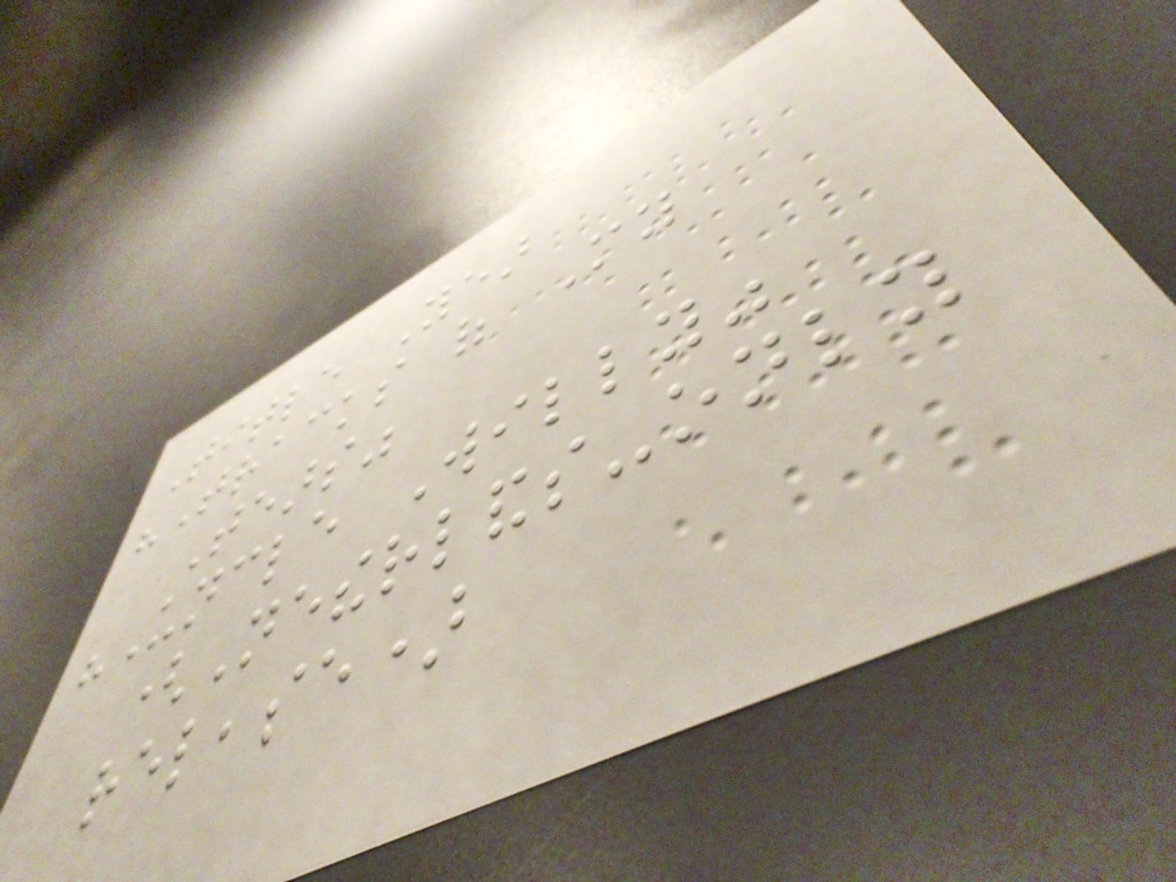Title Year
"Tracks of My
Tears"
"Uncle Willy"
(Netherlands-only
release)
